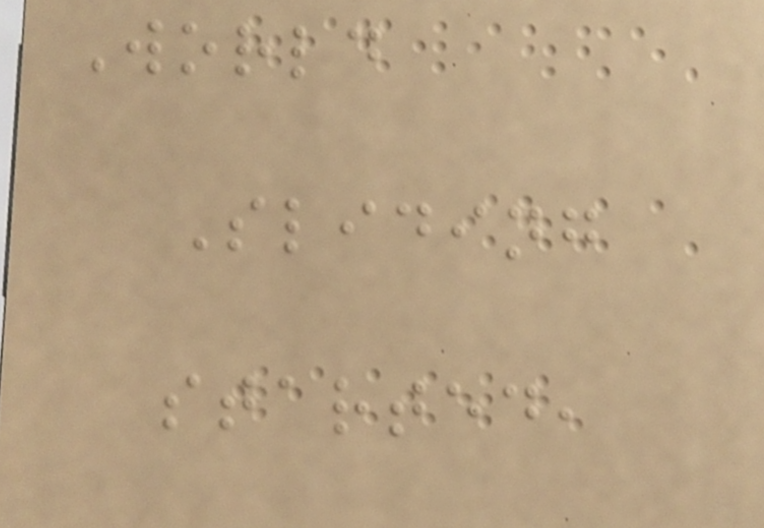World
Sliding
started,
